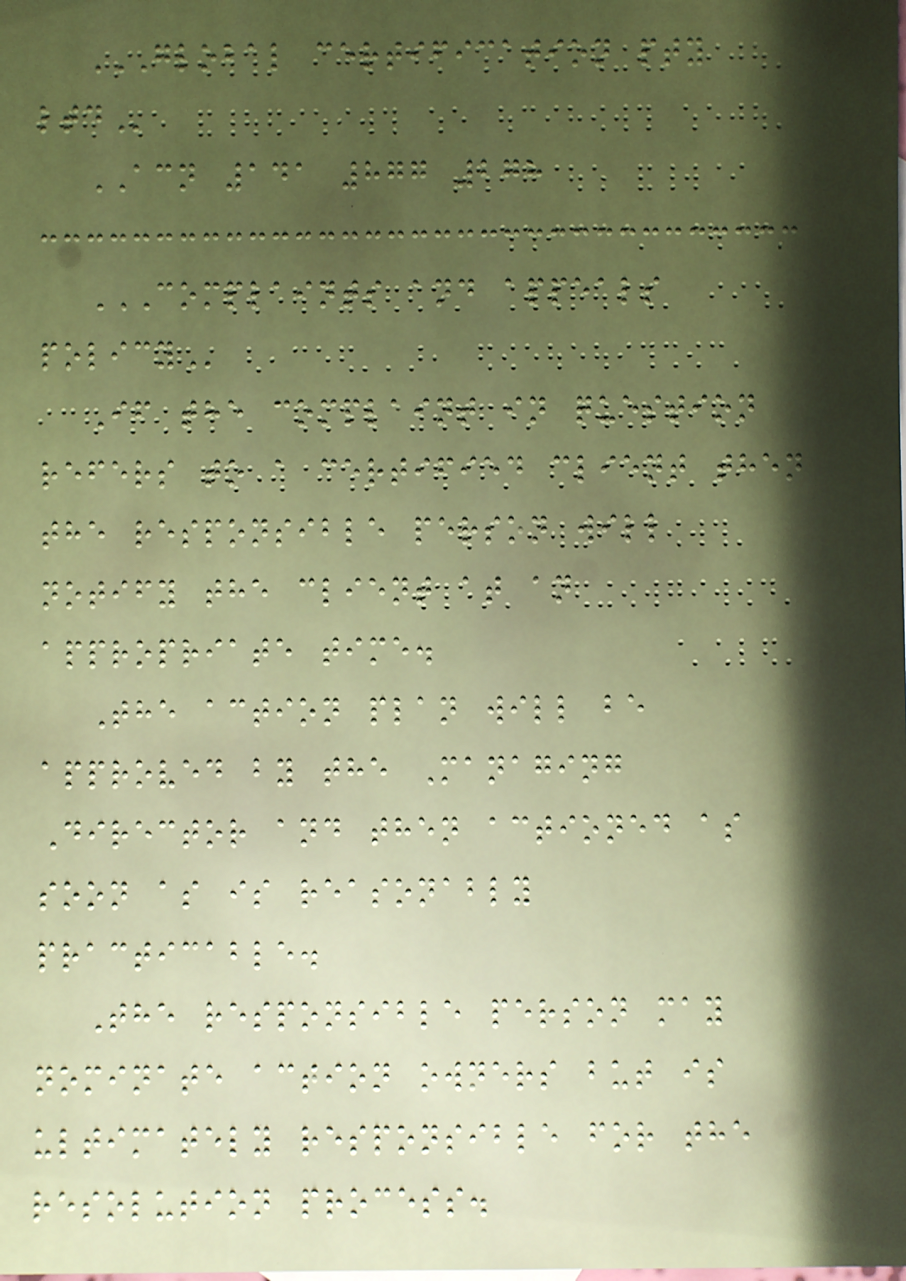GLOBAL CERTIFICATION PTY
LTD
ACN 141 877 278
COMPLAINTS AND APPEALS
POLICY
If the complaint in question
refers to a certified client then
the responsible person will
notify the client at an
appropriate time.
The action plan will be
approved by the Managing
Director and then actioned as
soon as is reasonably
practicable.
The responsible person may
nominate action owners but is
ultimately responsible for the
resolution process.
